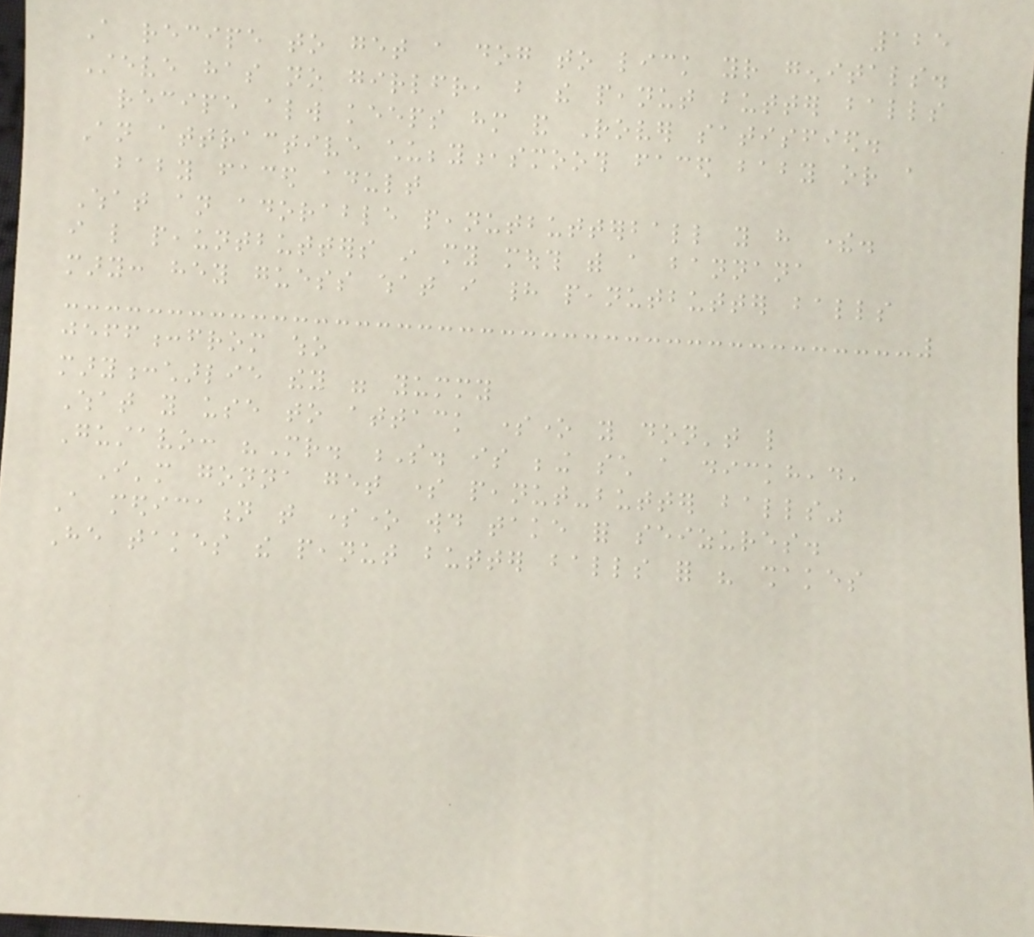125
A recipe to get a dog to lick your genitals.
Steve has no girlfriend, but the peanut butter balls
recipe always keeps him and Rover satisfied.
An attractive chubby,smooth faced baby or a
baby faced adult
What an adorable peanutbutterball you have there.
i like peauntbutters in my mouth with a bannana
mary: hey guess what i had peanutbutter balls
jeff:from who
mary:charlie they were yummy
What you use to attack someone you don't like
Gustavo: "Mr. S. is being such a dickhead,
I'm gonna get some peanut-butter balls"
A medication that someone would take for seizures.
He takes the peanut butter balls for his shakes
